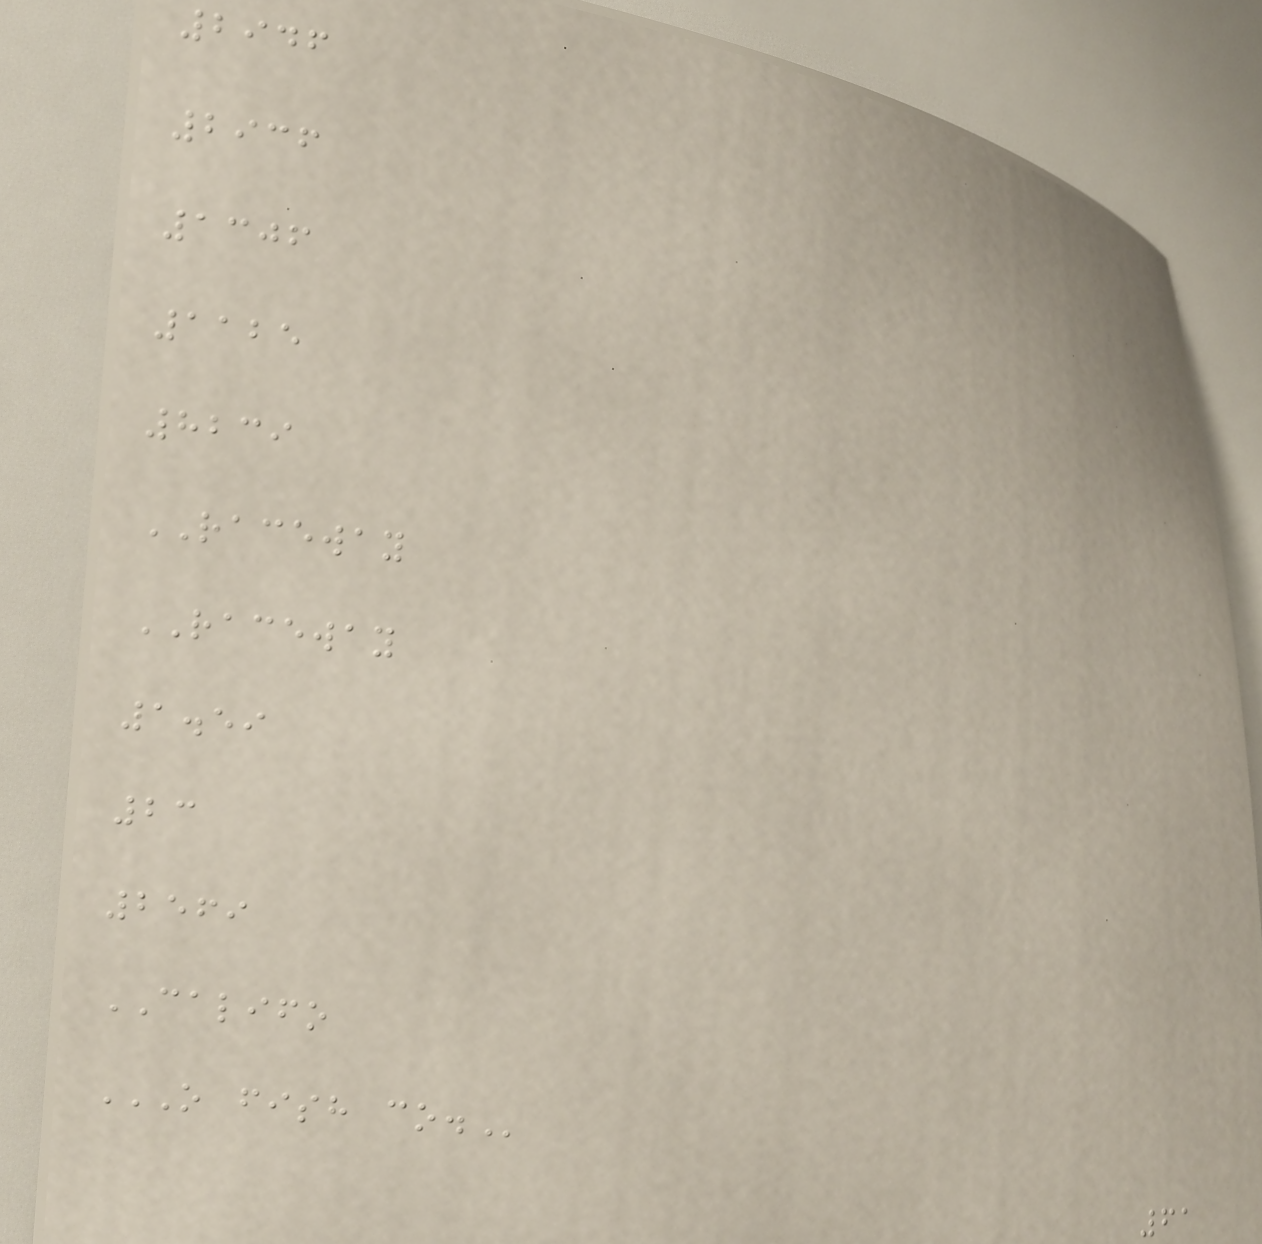2946
2936
1306
1125
8239
RACEWAY
RACEWAY
1.59
23
2569
CALIFO
O FISH CO.
61
